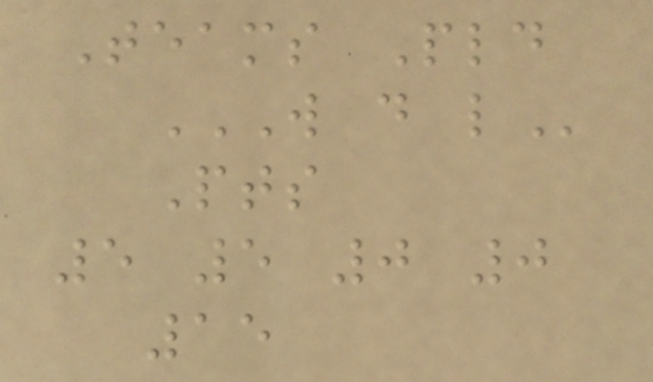Teams Pld
W D L
Pts
5 5 0 0
15
